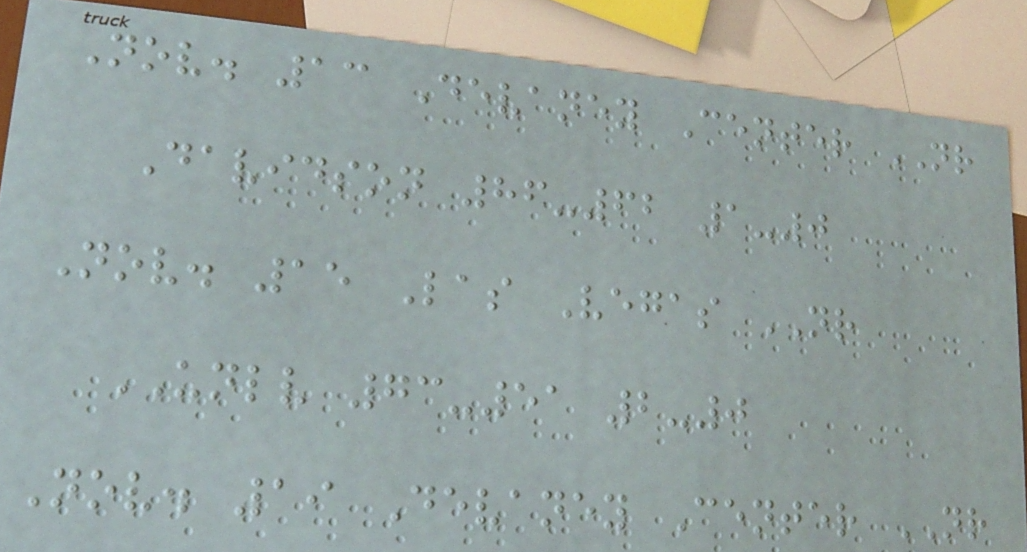Nov. 13 Devaney Center NR
Davidson 86-62 1-0
Nov. 15 Las Vegas NR
UNLV 73-51 2-0
Nov. 19 Devaney Center NR
